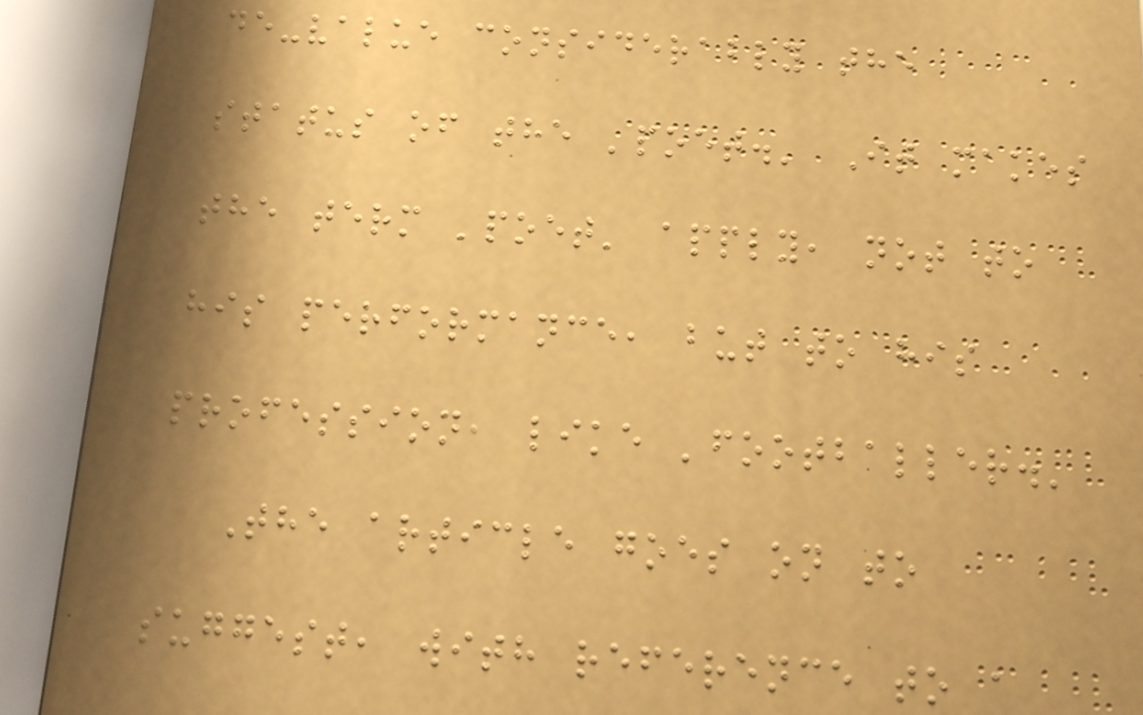de-value considerably the
status of the 'poet.' It makes
the term 'poet' apply, not to
his performance, but to his
profession, like 'footballer.'
The article goes on to
suggest, with reference to a
